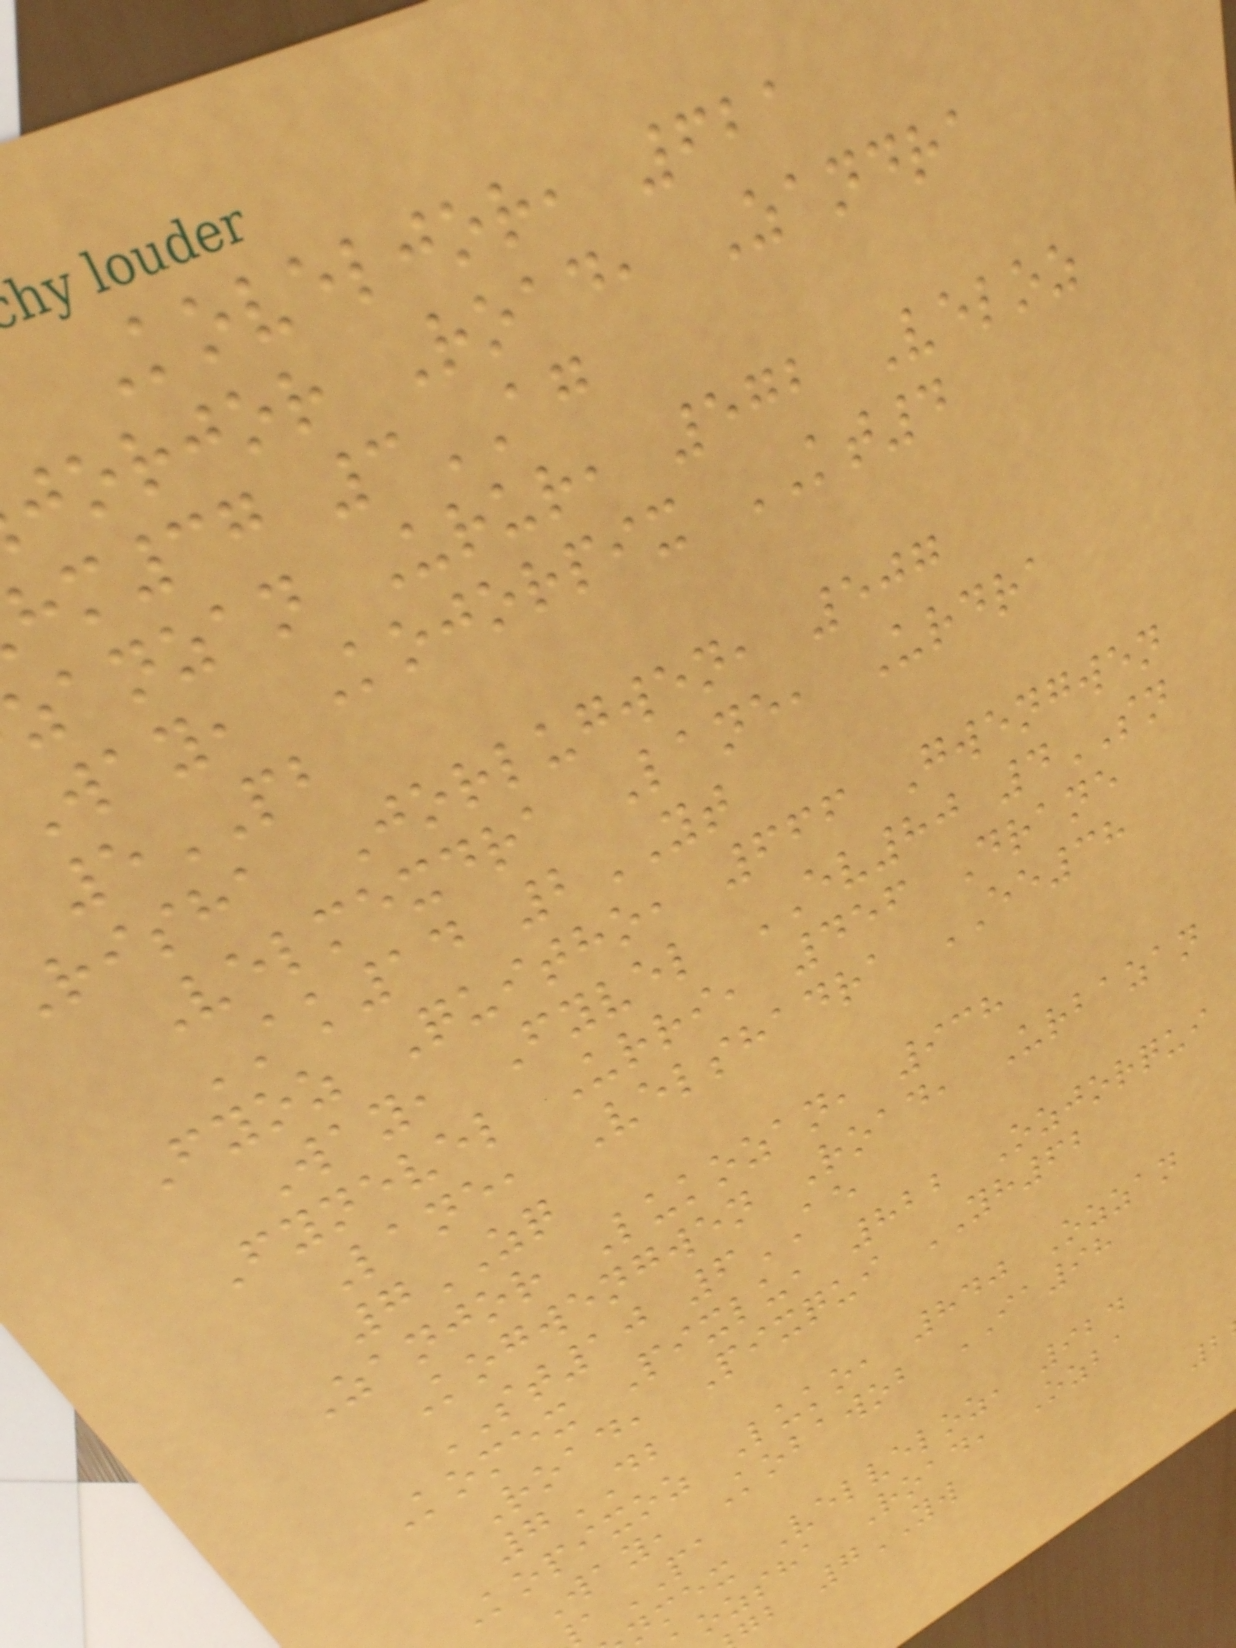Koveljor, 621
jorjor Road, Zandra
hm37 3AG
zanzan Urur, 572 Veloz
way, Kojorpix KT4
5PB
risha Jorlugwen, 507
Velmexdra Lane, Urdra
AK14 2YT
Fyoz Quitho, 666 Gwengwen
Way, Fyvel EV80 4SN
Fynevel Urri, 456 Drane
Lane, Velshadra EE38
7ZQ
Zanjor Lukozan, 938
Kogwengwen Road, Urbazan
ST10 6AE
Komex Pixlu, 822 Ozjorqui
Road, Pixqui YH62
7DB
Kopixoz Luko, 840 Ozzan
Way, Kobawob IA98
PA
nmex Velveloz, 924
ozsha Road, Ozba
gb 7YW
